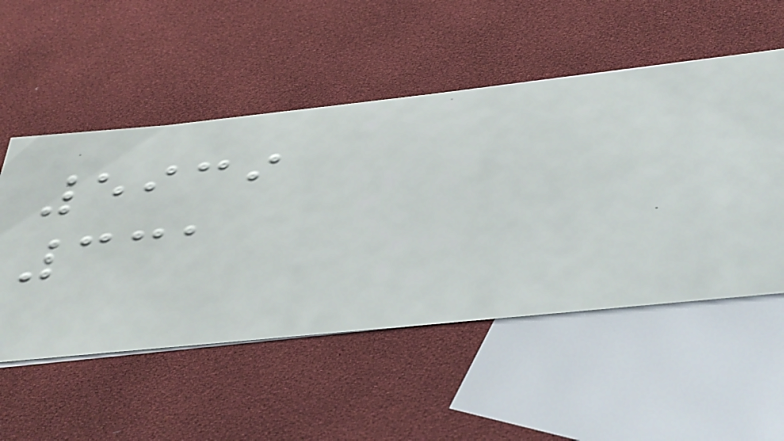5939
331
